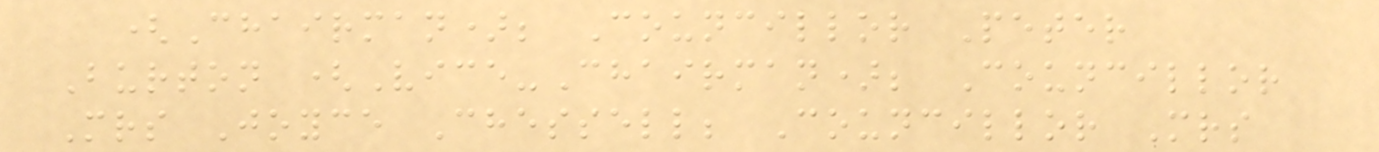(Chairman); Councillor Peter
Burton (Vice-Chairman); Councillor
Mrs Joyce Chessell; Councillor Mrs
